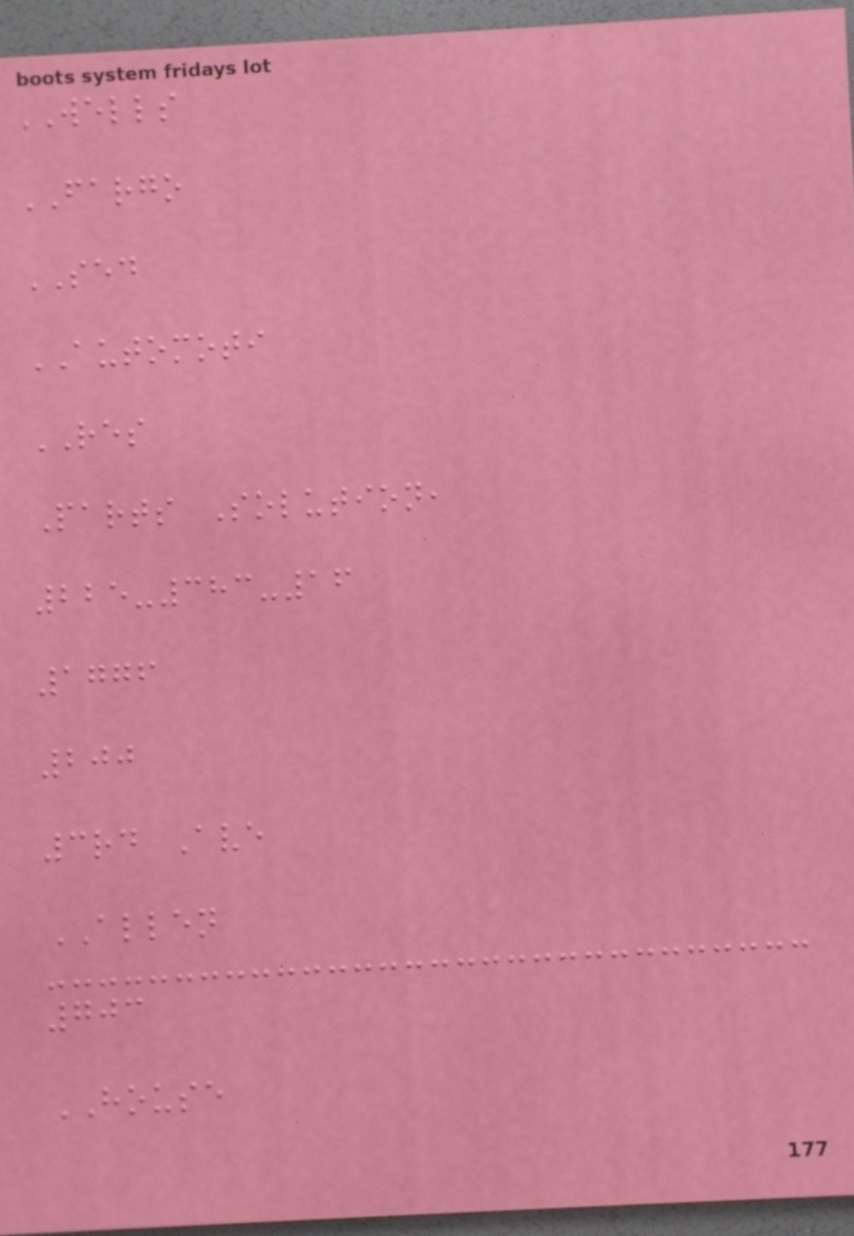WELLS
FARGO
SED
AUTOMOTI
RES
Parts Solution,
225-383-16
1776
200
3rd Ave
ALLEN
703
HOUSE
